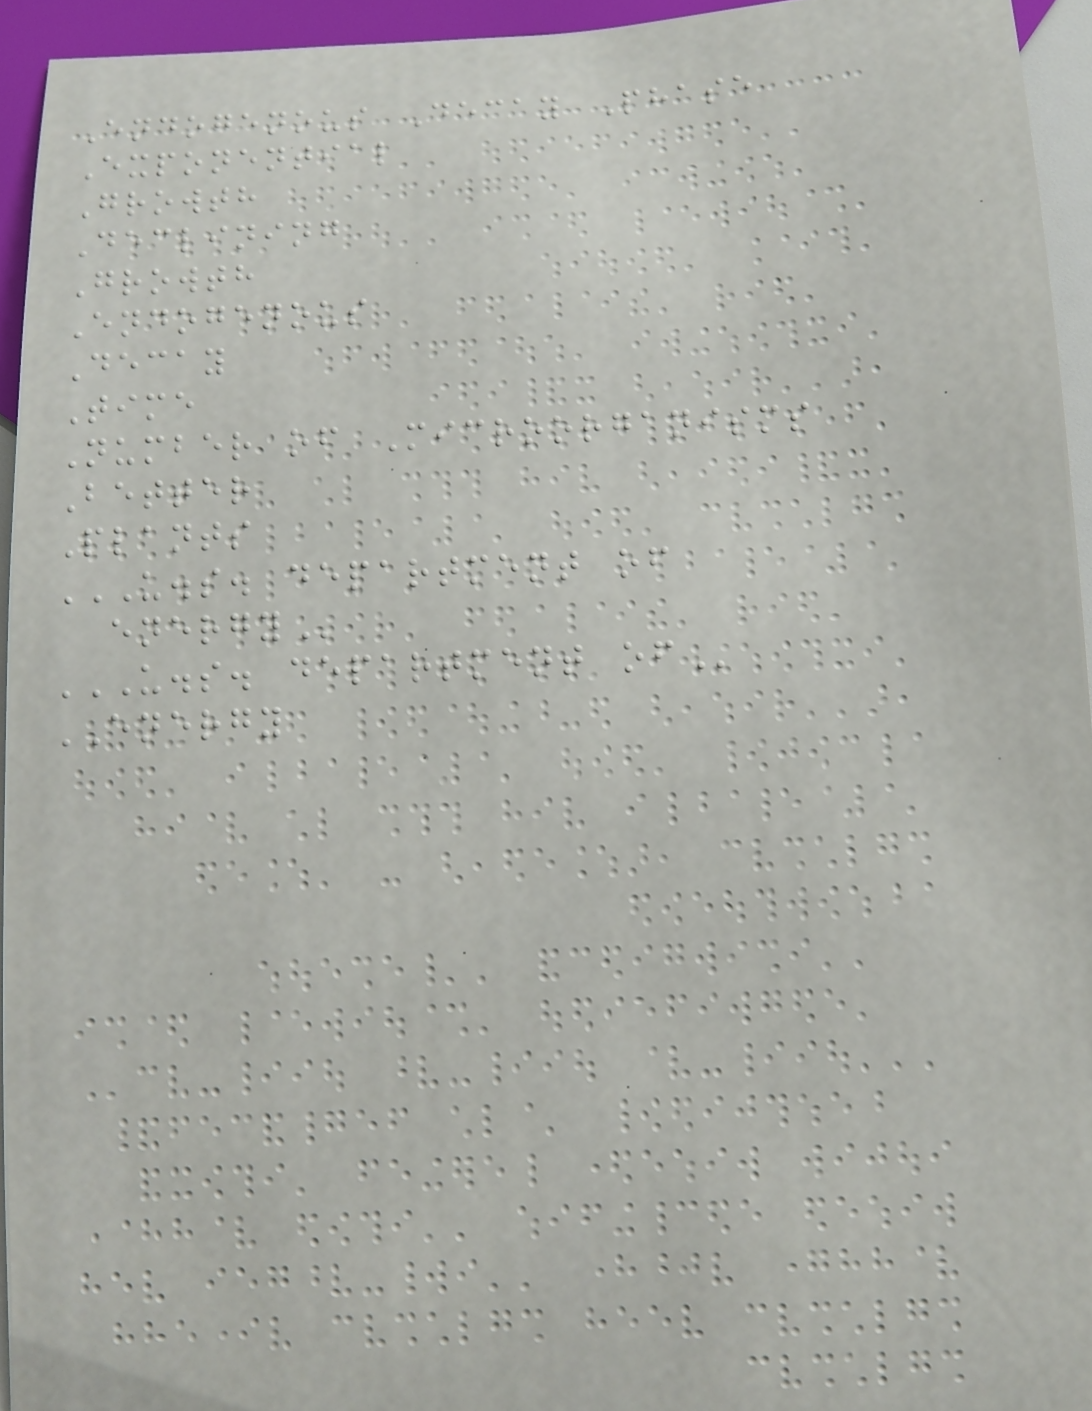Endogenous Decay Phase
Exponential
Growth
Declining
Growth
Endogenous
Decay
Time
Number of Microorganisms
Better
Plants
U.S. DEPARTMENT OF
ENERGY
U.S. DEPARTMENT OF
ENERGY
